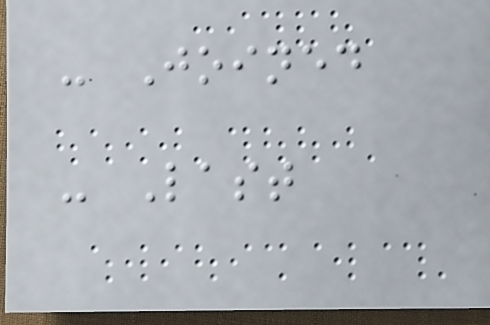- Joined
- Last
